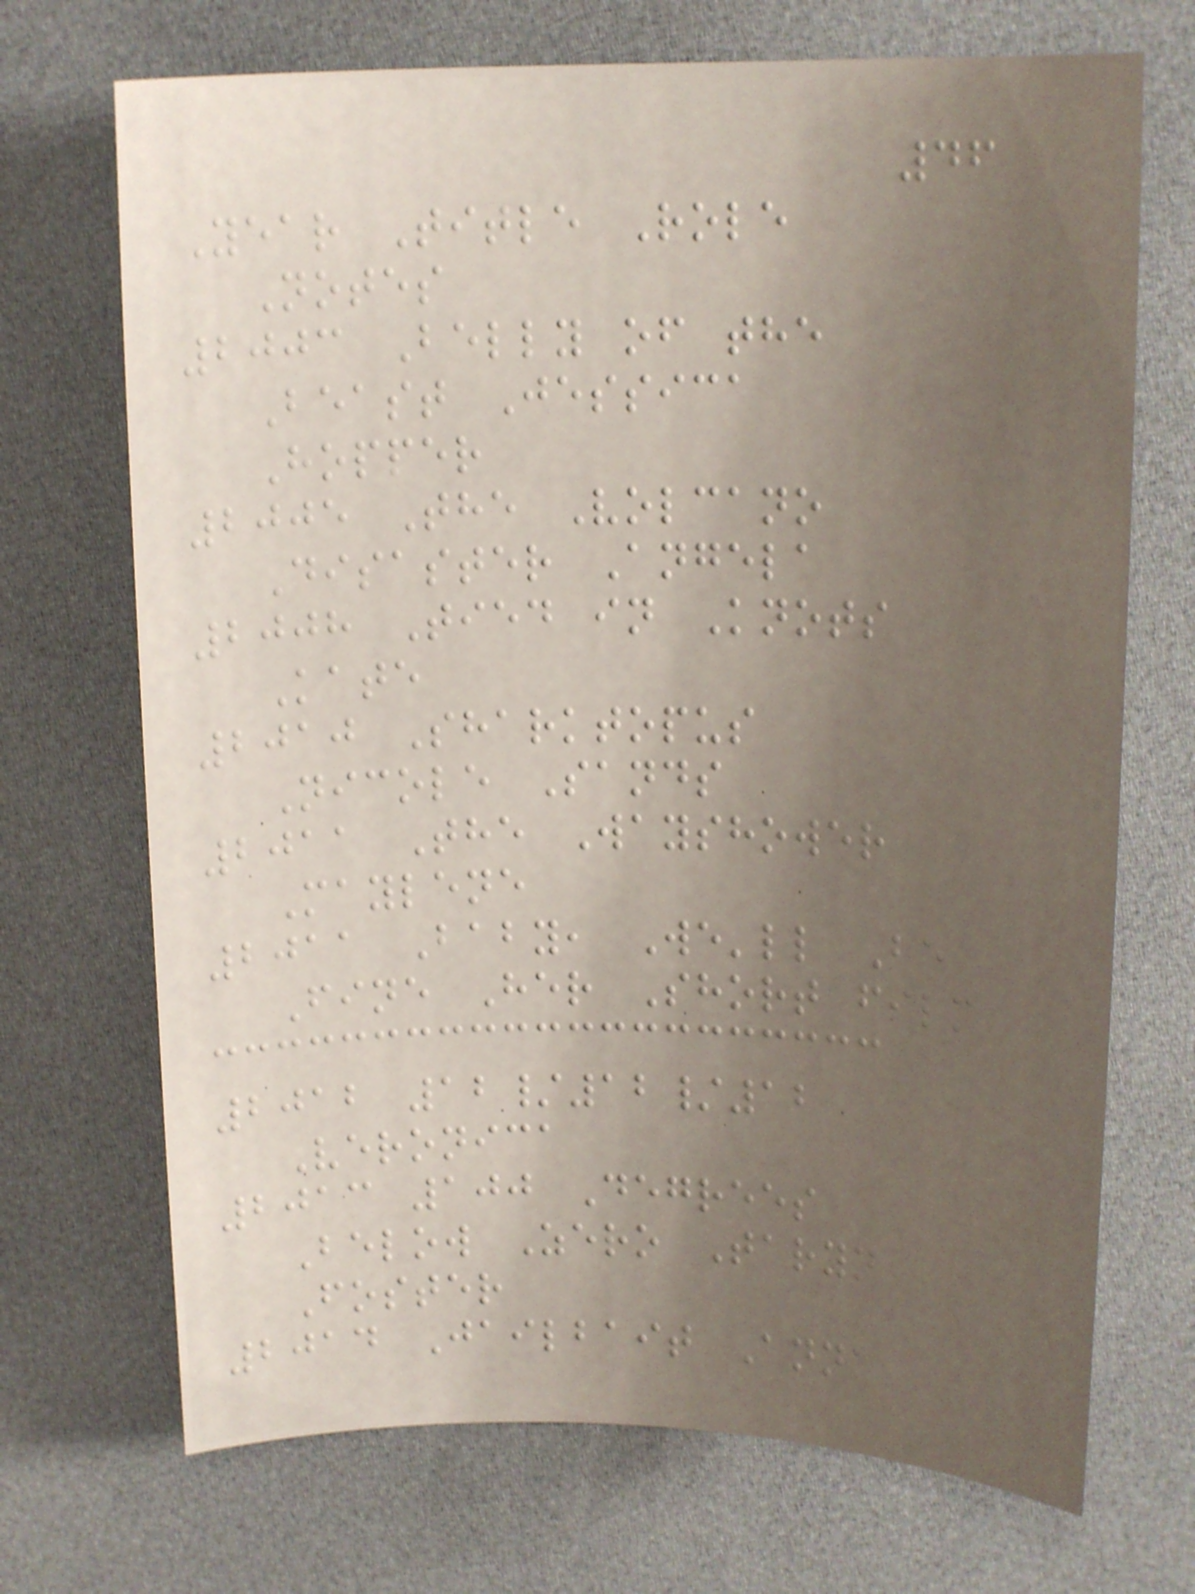46
Year Title Role
Notes
2003 Belly of the
Beast Jessica
Hopper
2005 The Volcano
Disaster Angela
2008 Tied in Knots
Kate
2010 Sharktopus
Nicole Sands
2011 The Wayshower
Maylene
2011 Baby, We'll Be
Fine Her Short film
2012 12/12/12
Veronica
2013 100 Degrees
Below Zero Taryn
Foster
2014 Jailbait Anna
